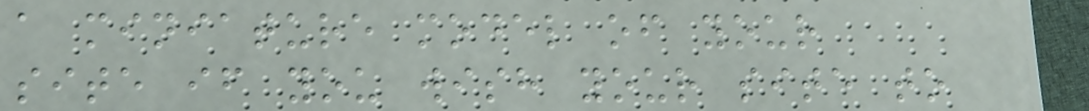a miniature model of your
site if you wish your site to
